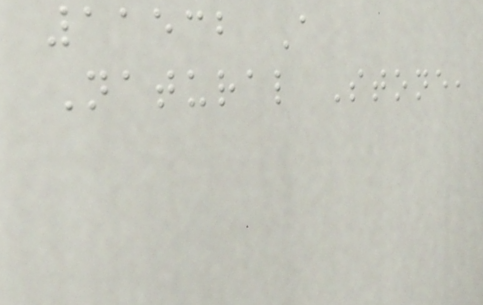11532 A
Natural Stone,
